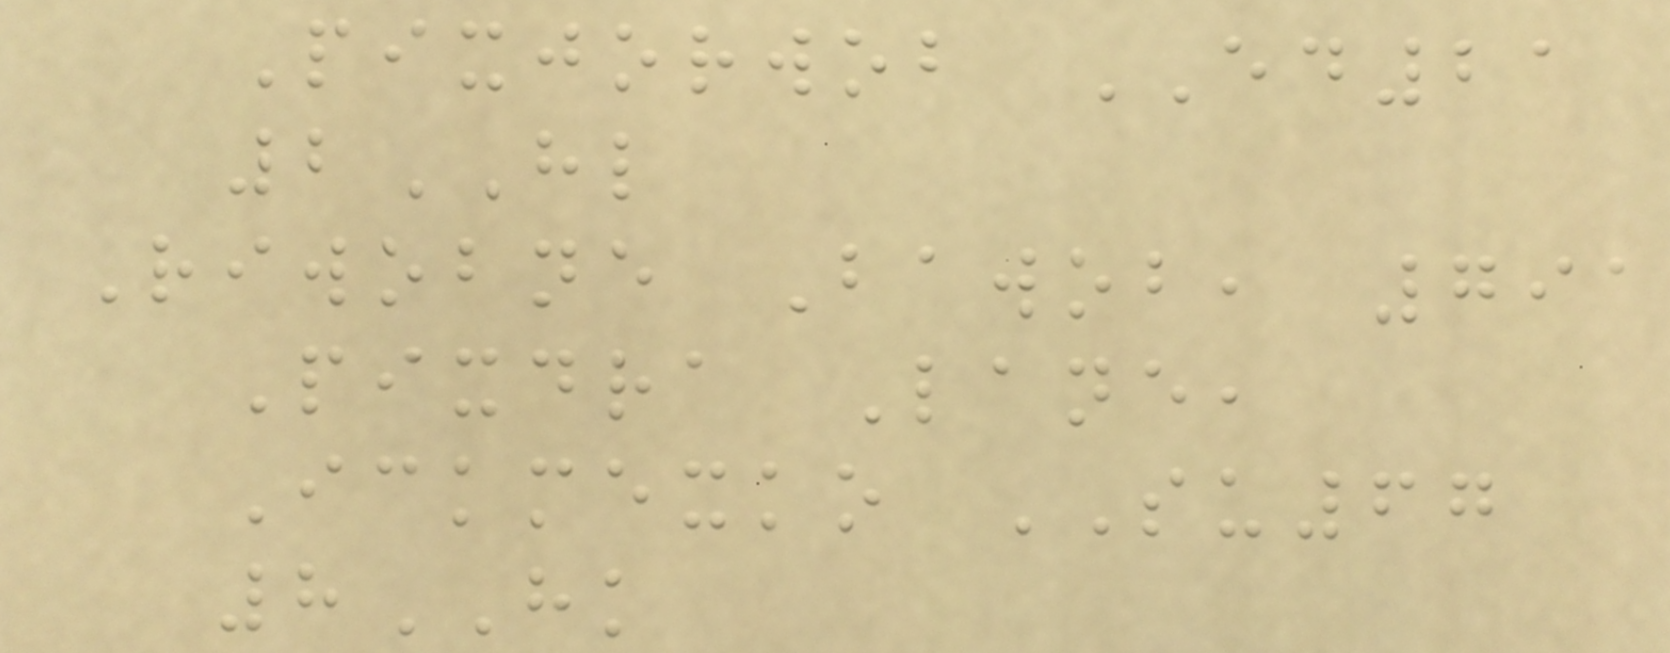Pixjorwob ED21
2HL
Riwobne Bawob, 791
Pixdra Lane,
Ickmexko SU67
8HK
